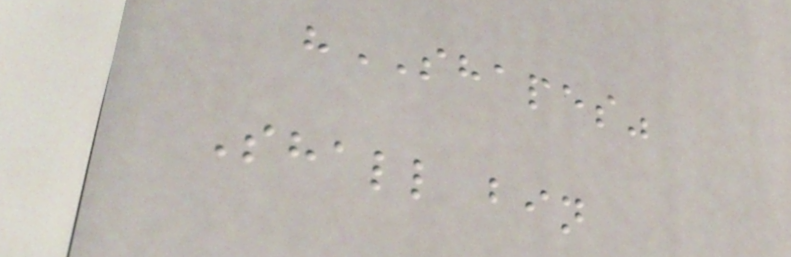"SHAPES"
Shall bin
